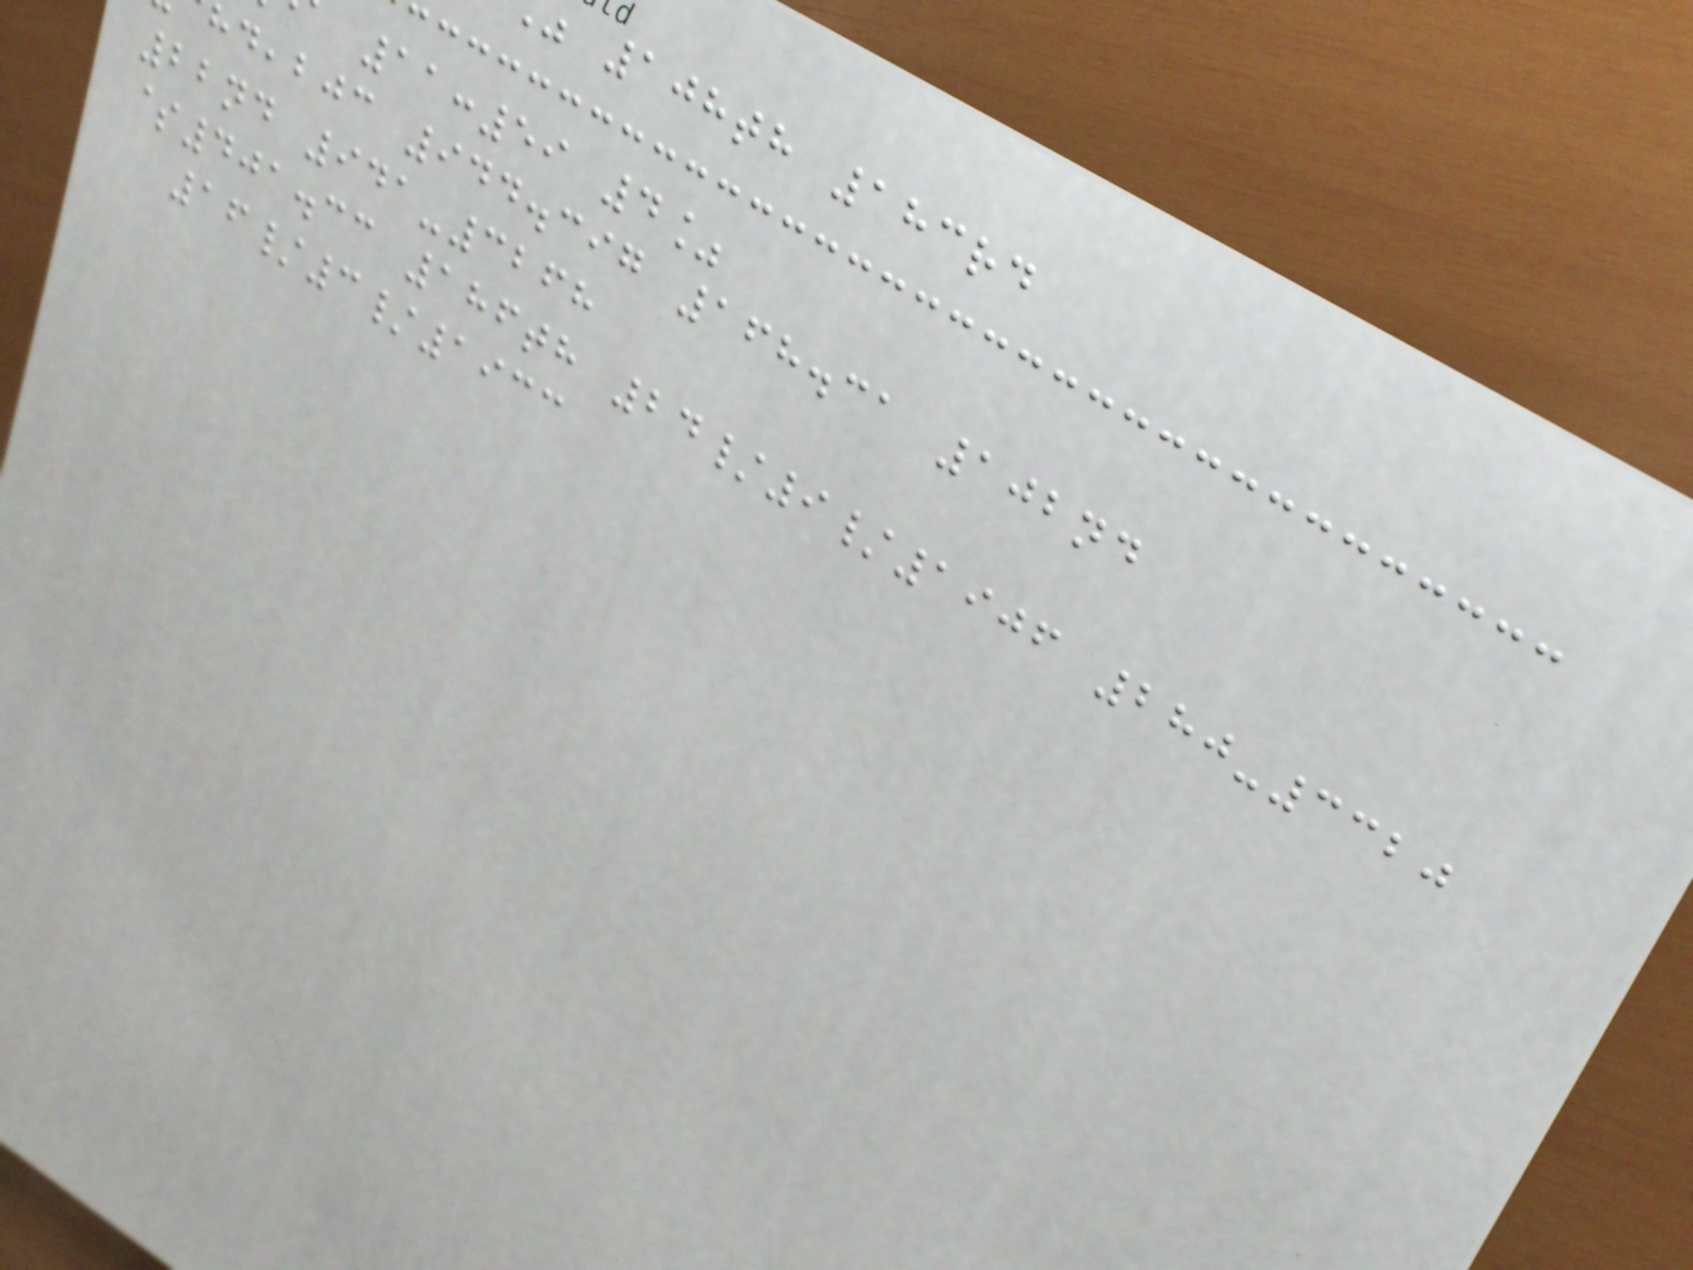108th 183rd
11:59 4%
,bjc 944.397 168.31 102nd
22nd 941-3268
$401.33 186th 24/9/1906 280-3320
16/3/1933
